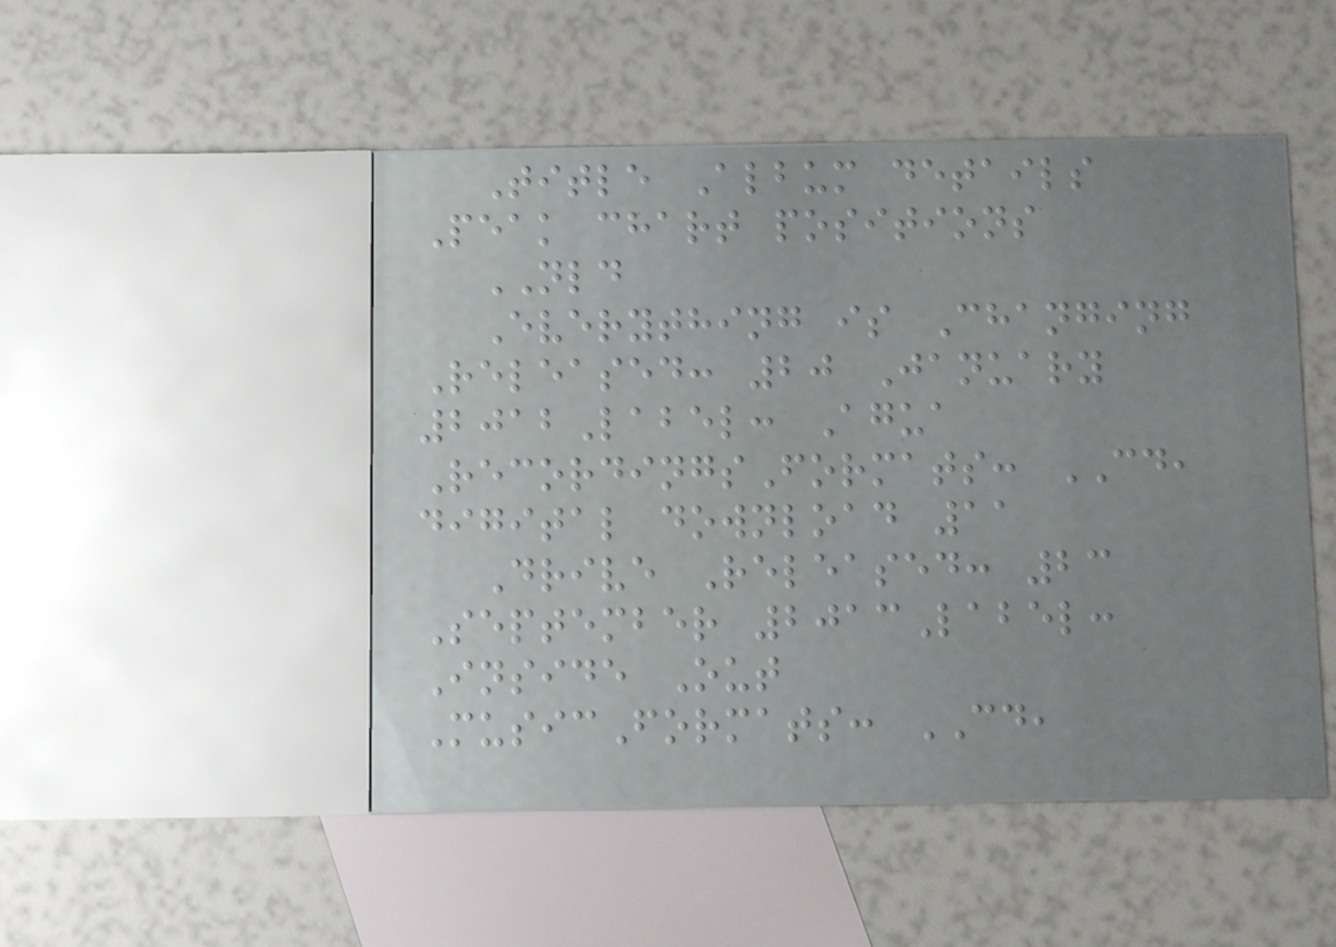Title Album details
Peak chart positions
NLD
Everything is Changing
Released: 20 January
2012Label: Agua
RecordingsFormats: CD,
digital download 11
Drive Released: 23
September 2013Label:
Inside Out
MusicFormats: CD,
